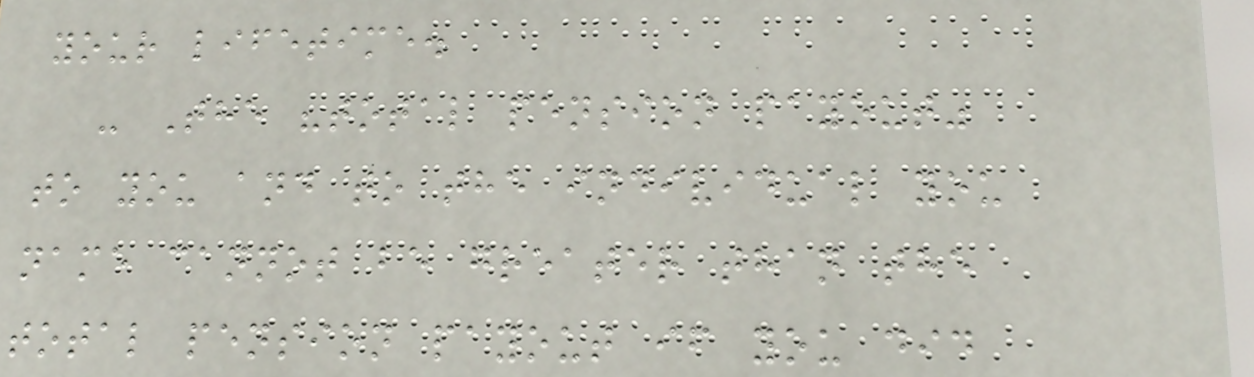your lifetime.
- The "total pension payout"
to you and to the individual you
name cannot be greater than the
total pension payout if you did
